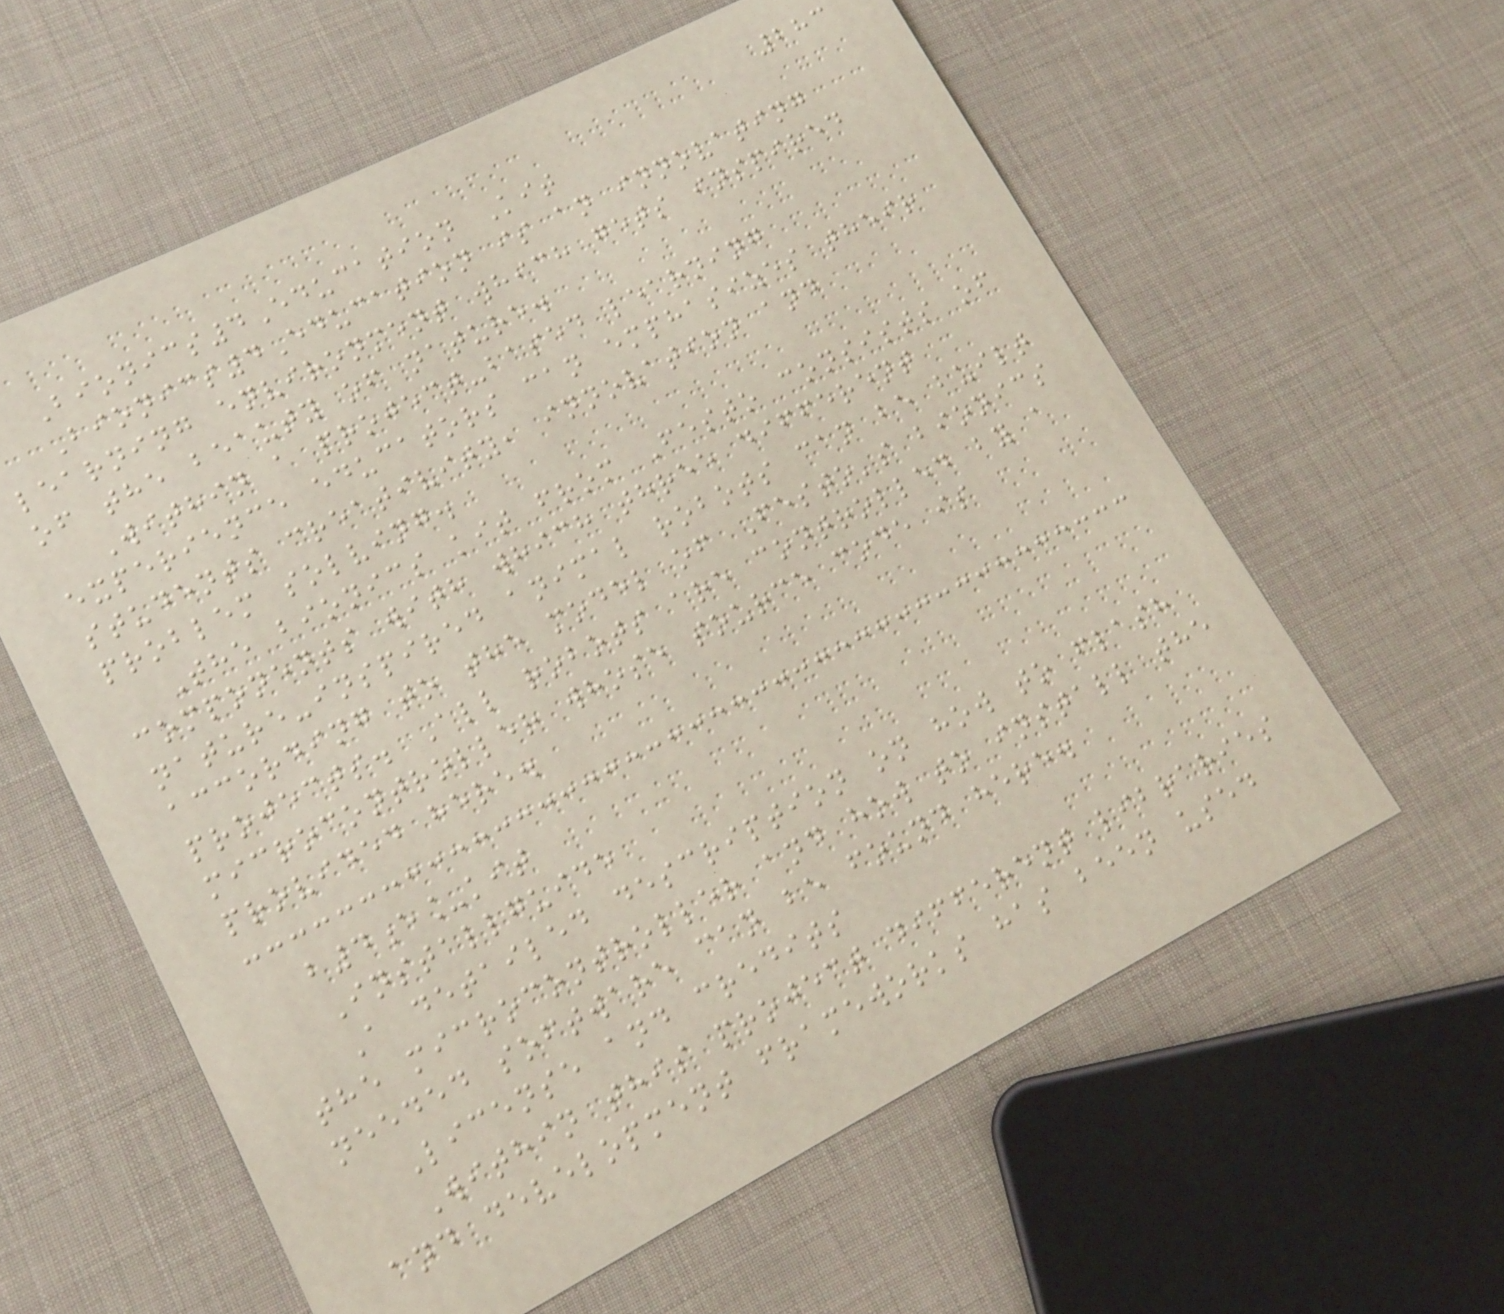283
Bionics4Education Kit
Bionics4Education is an innovating
learning environment which gets inspired
of the beauty of nature.
Within a project-based learning
experience educators can emphasizes their
students creativity, innovation and
problem solving.
The bionics kit from Festo consists of
components with which three different
nature-inspired animal robots can be built
according to the model of Festo's bionics
projects. All robots are controlled by a
microcontroller whose source code is
provided here.
b4e_kit
Installguide
A detailed description on how to flash
the microcontroller and how to install the
needed software can be found here.
License and credits
Within this project different libraries
and development frameworks has been used
